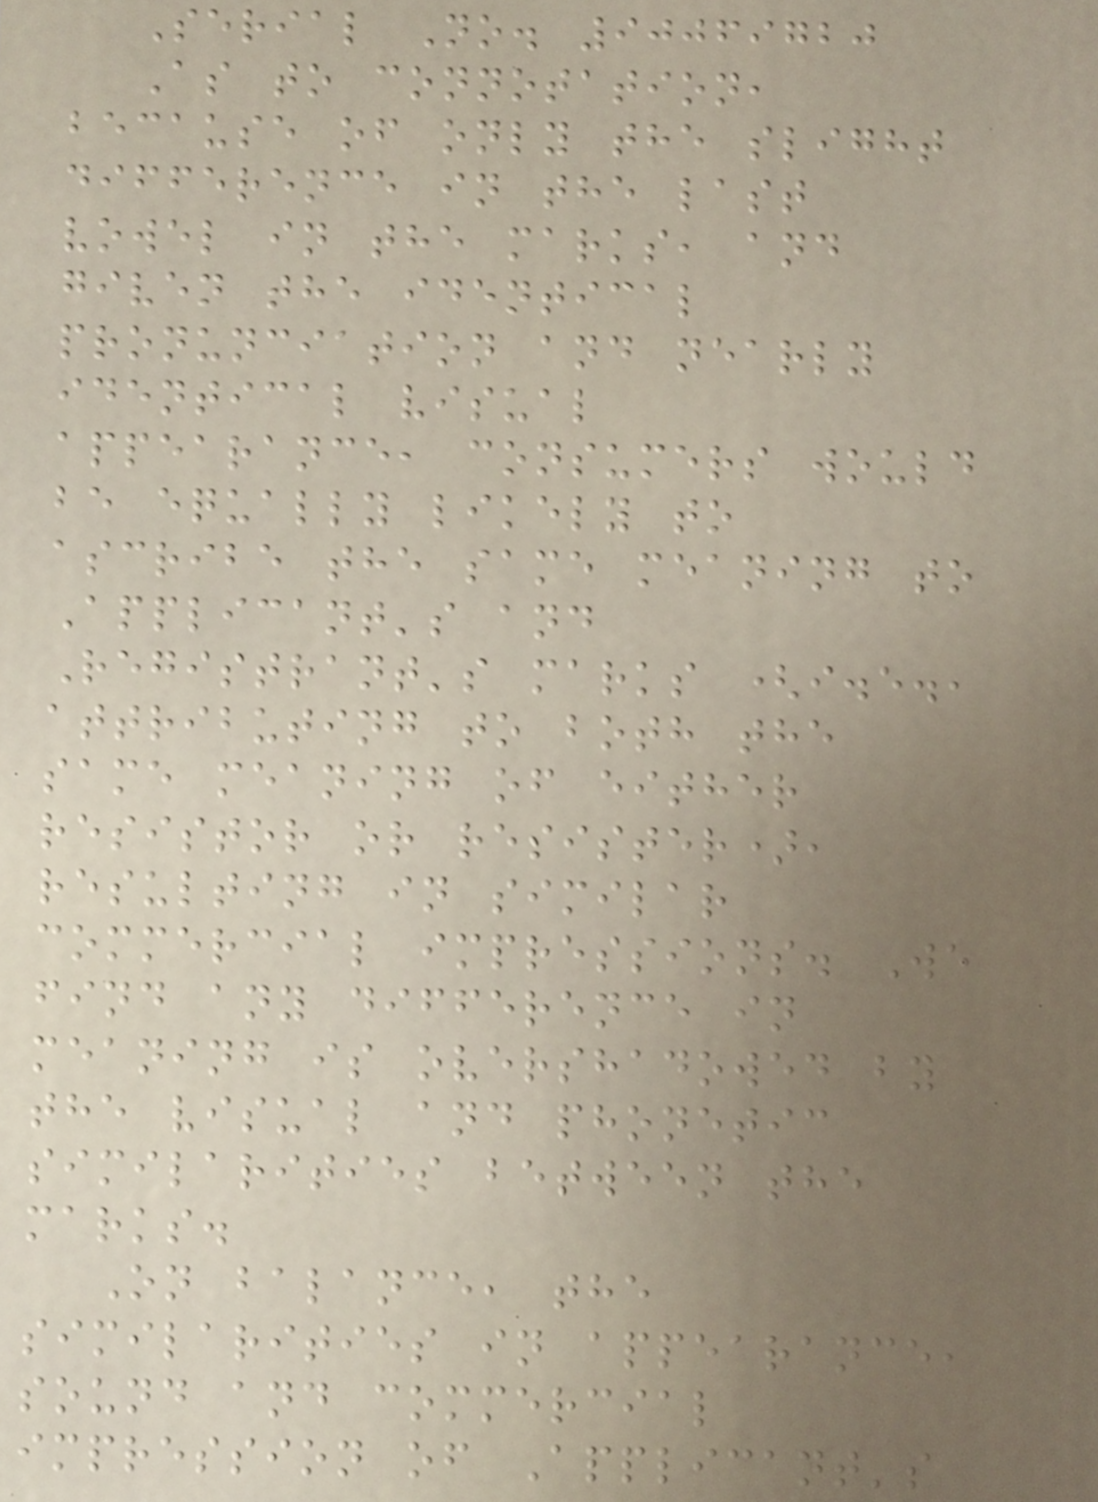Serial No. 90069720
As to connotation,
because of only the slight
difference in the last
vowel in the marks, and
given the identical
pronunciation and nearly
identical visual
appearance, consumers would
be equally likely to
ascribe the same meaning to
Applicant's and
Registrant's marks (i.e.,
attributing to both the
same meaning of either
resistor or resister),
resulting in similar
commercial impressions. We
find any difference in
meaning is overshadowed by
the visual and phonetic
similarities between the
marks.
On balance, the
similarities in appearance,
sound and commercial
impression of Applicant's
